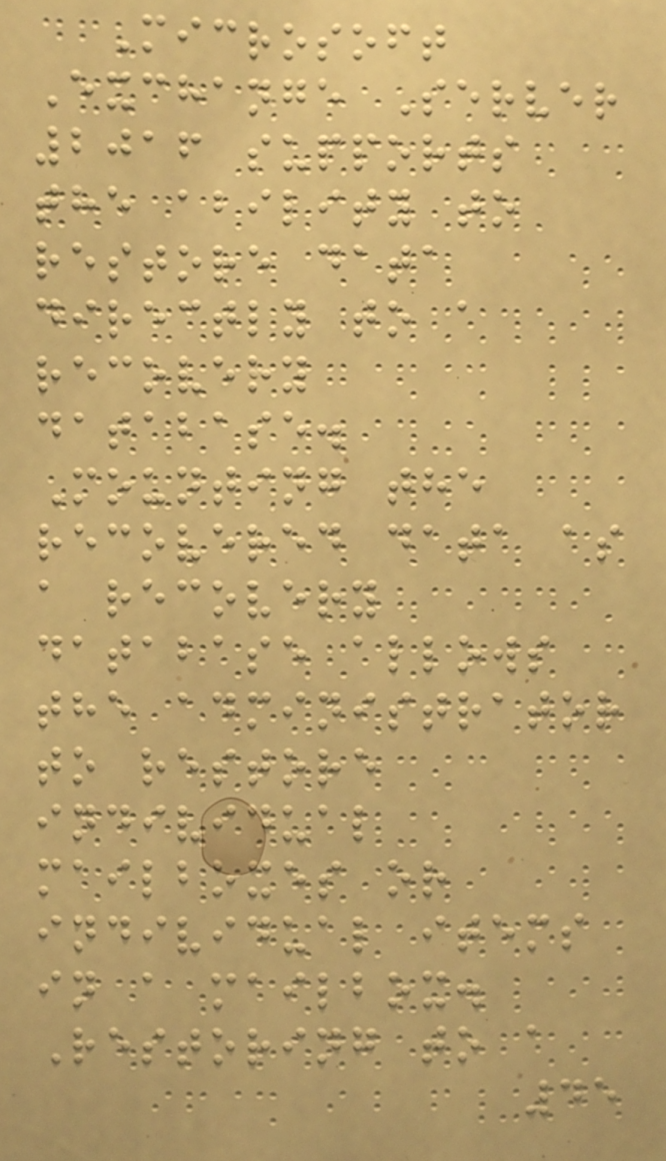Microsoft
Exchange Server
2016 supports
the ability to
restore data
directly to a
recovery
database.
Mounting the
recovered data as
a recovery
database allows
the administrator
to restore
individual
mailboxes or
individual items
in a mailbox.
Restoring to a
45
